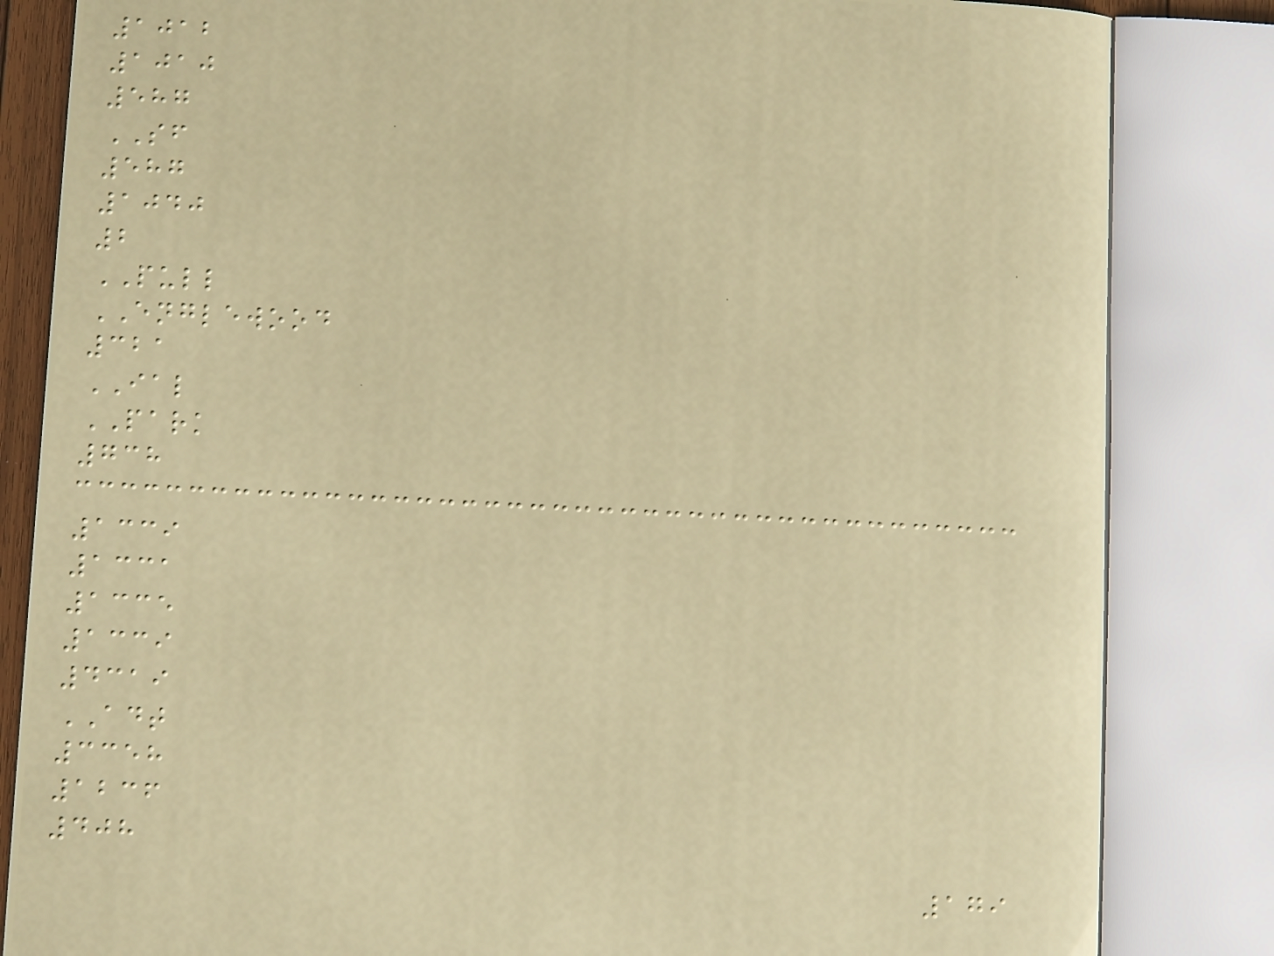1012
1010
587
SF
587
1040
2
PULL
ENGLEWOOD
321
IAL
PARK
738
1339
1331
1335
1339
4319
ADT
3358
1236
408
179
